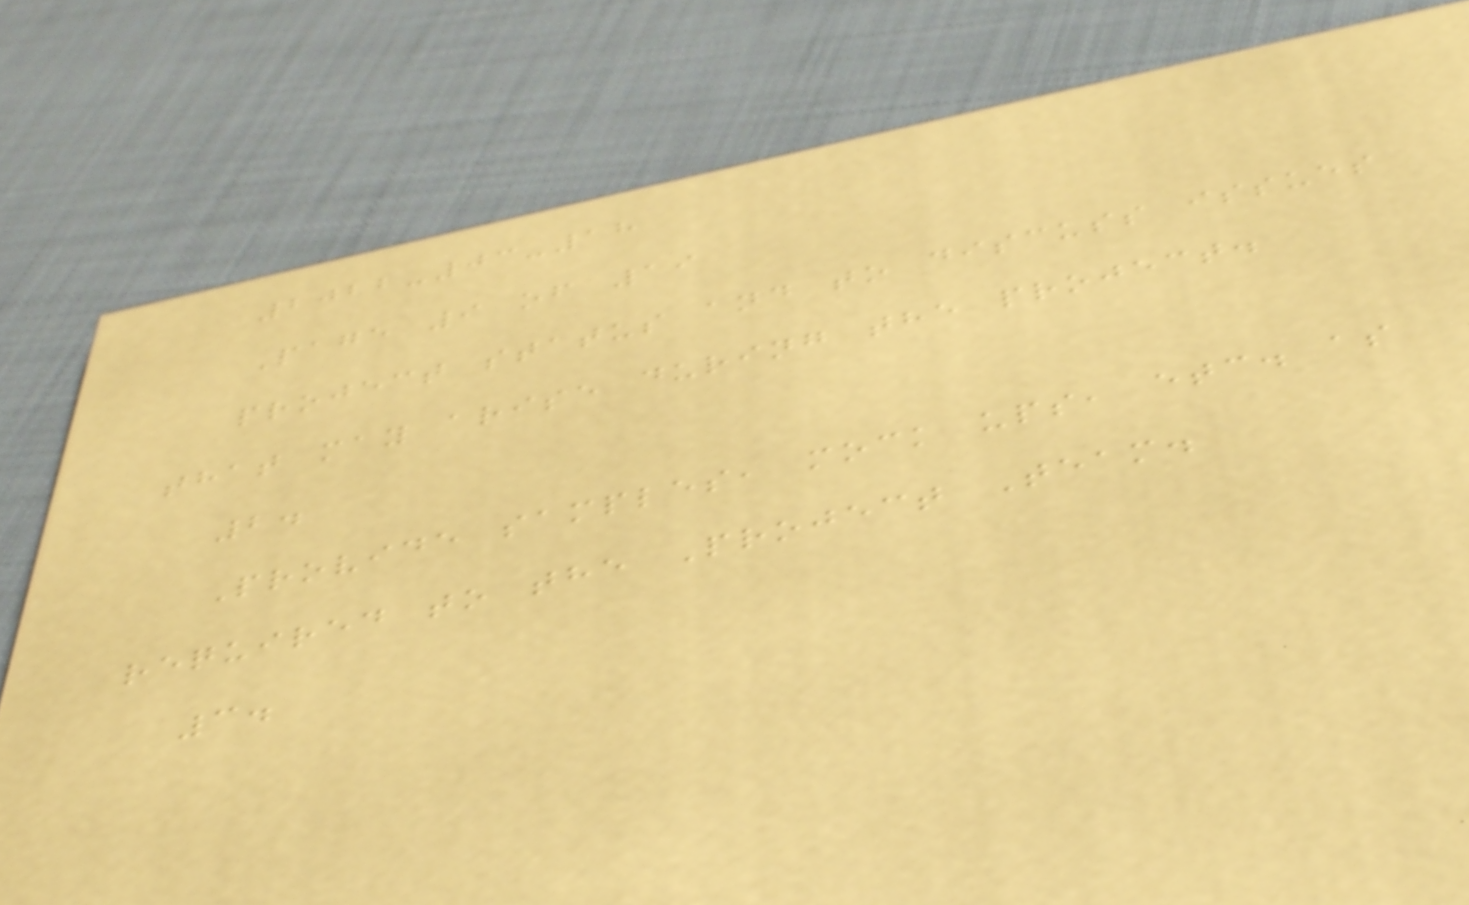2022-03-18
Page 9 of 19
project status and to discuss issues
that may arise during the project.
2.
Provide samples, mock ups, etc. as
required to the Project Team.
3.
